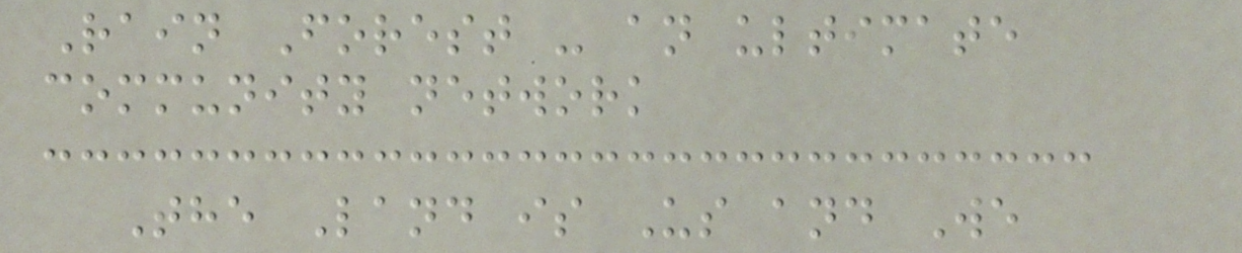Rain Forest - an ultimate
community network
The Land is Us and We
